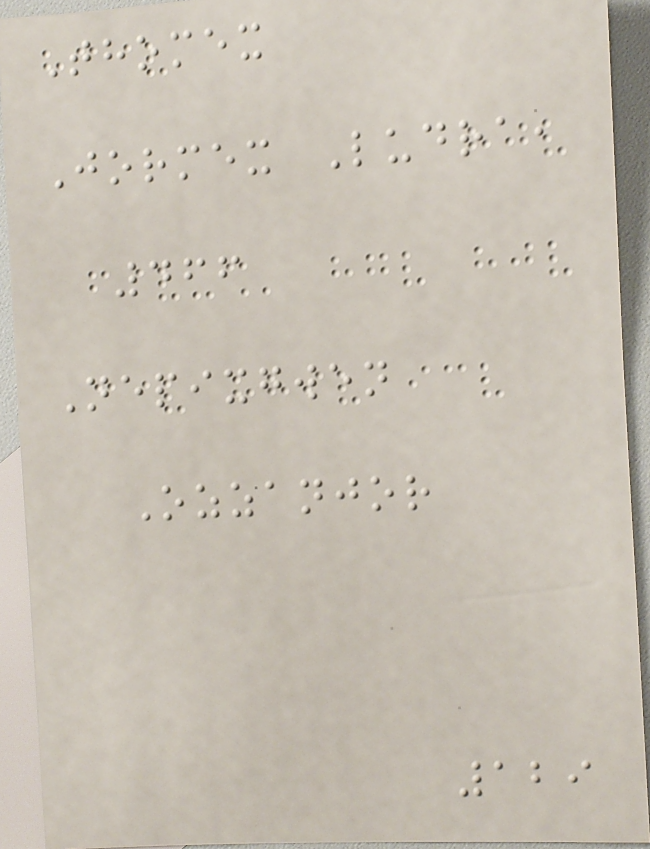Thomex
Jormex Ludra,
466
Nepixgwen
Ozzanjor
129
